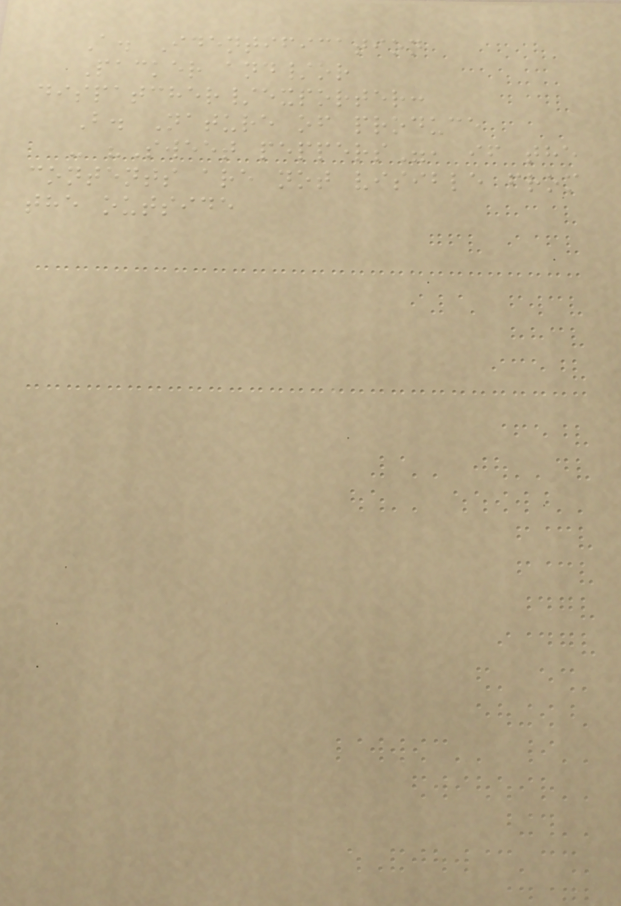A. Identification
Packer and/or
dispatcher/exporter:
B. Nature of produce
- "Sweet peppers", if the
contents are not visible from
the outside
